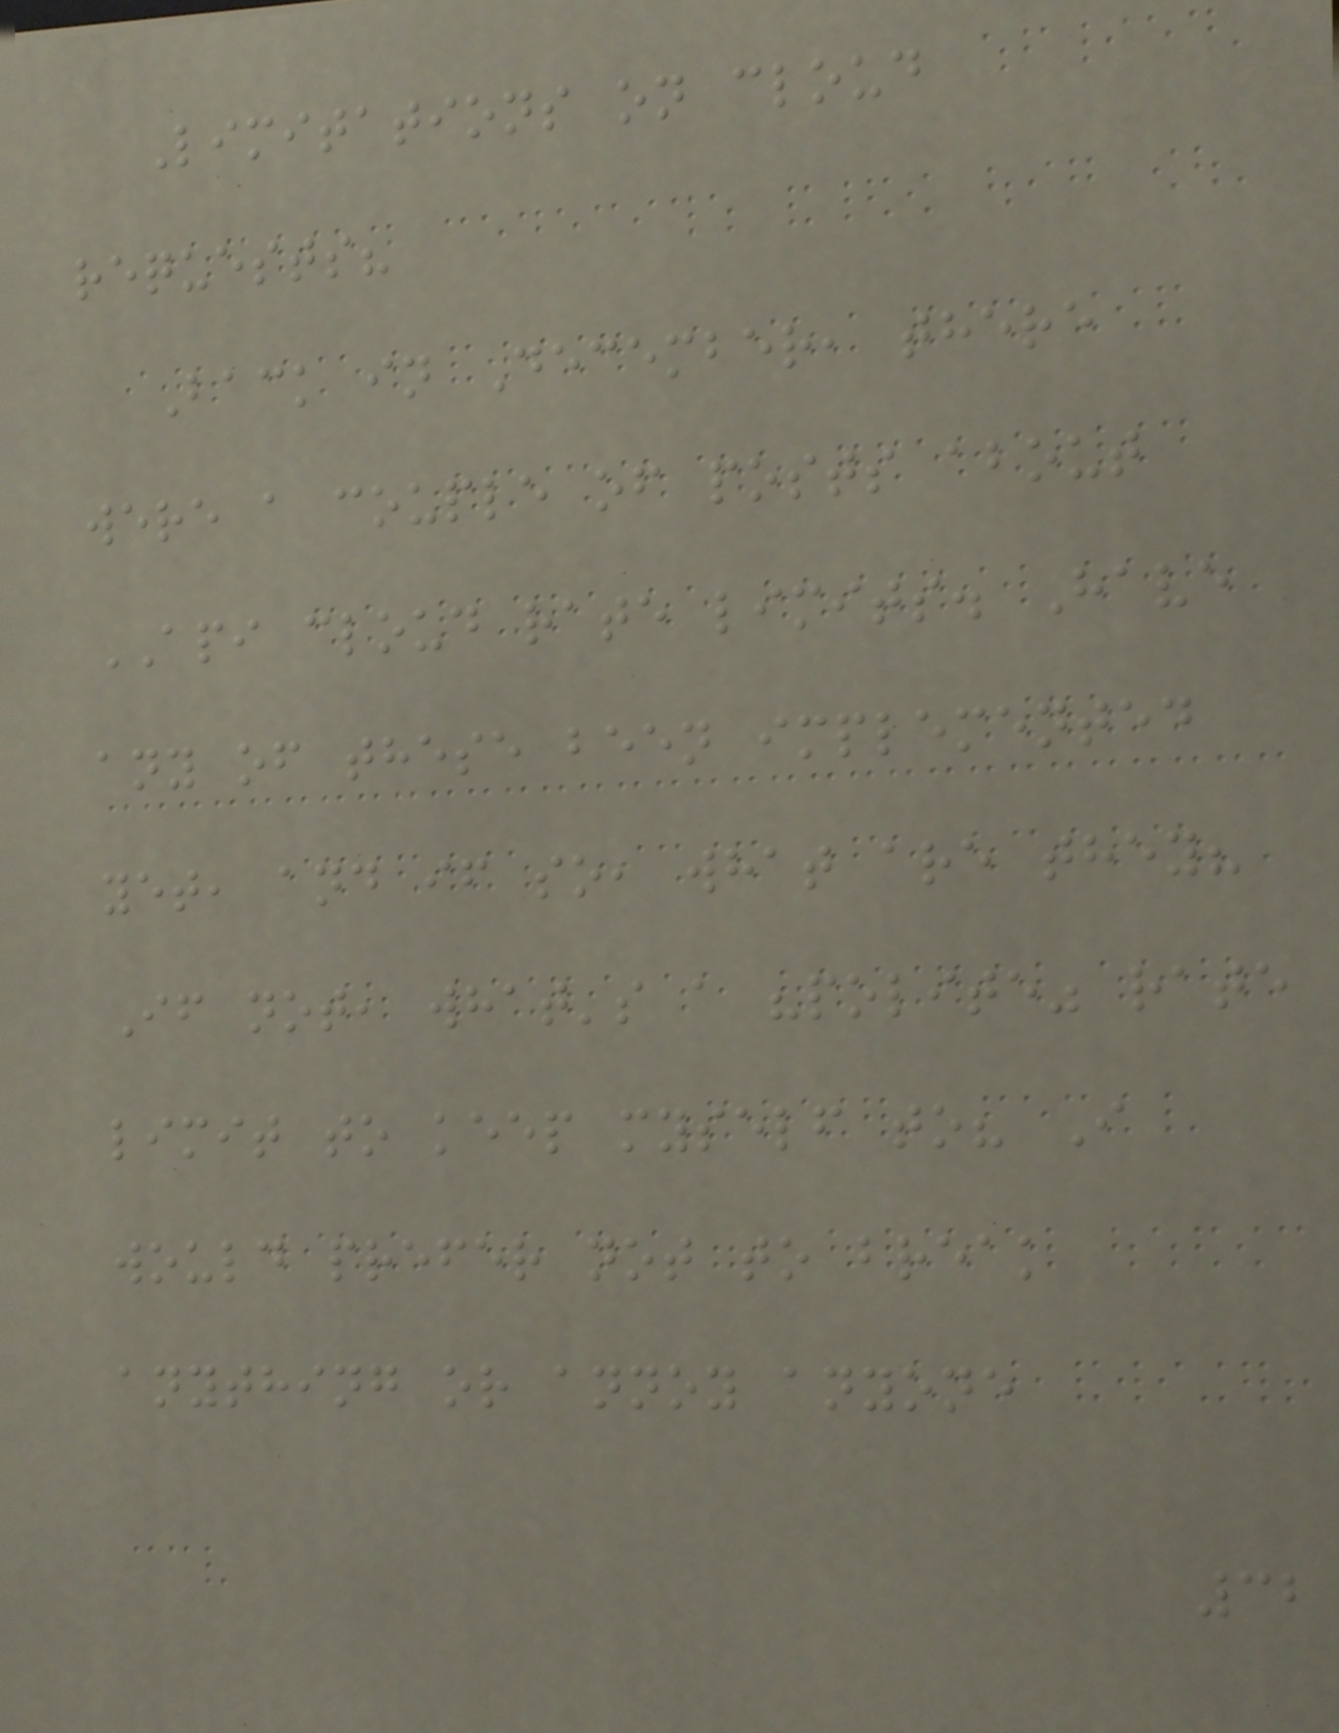Limitations on cloud
requests?
Back in December, there
were a couple of posts about
API cloud rate limits. Have
any of these been implemented
yet, and if so, what are they?
If not, what's a "polite" rate
limit to keep myself to? I
would prefer not to break
anything or annoy anyone
32
